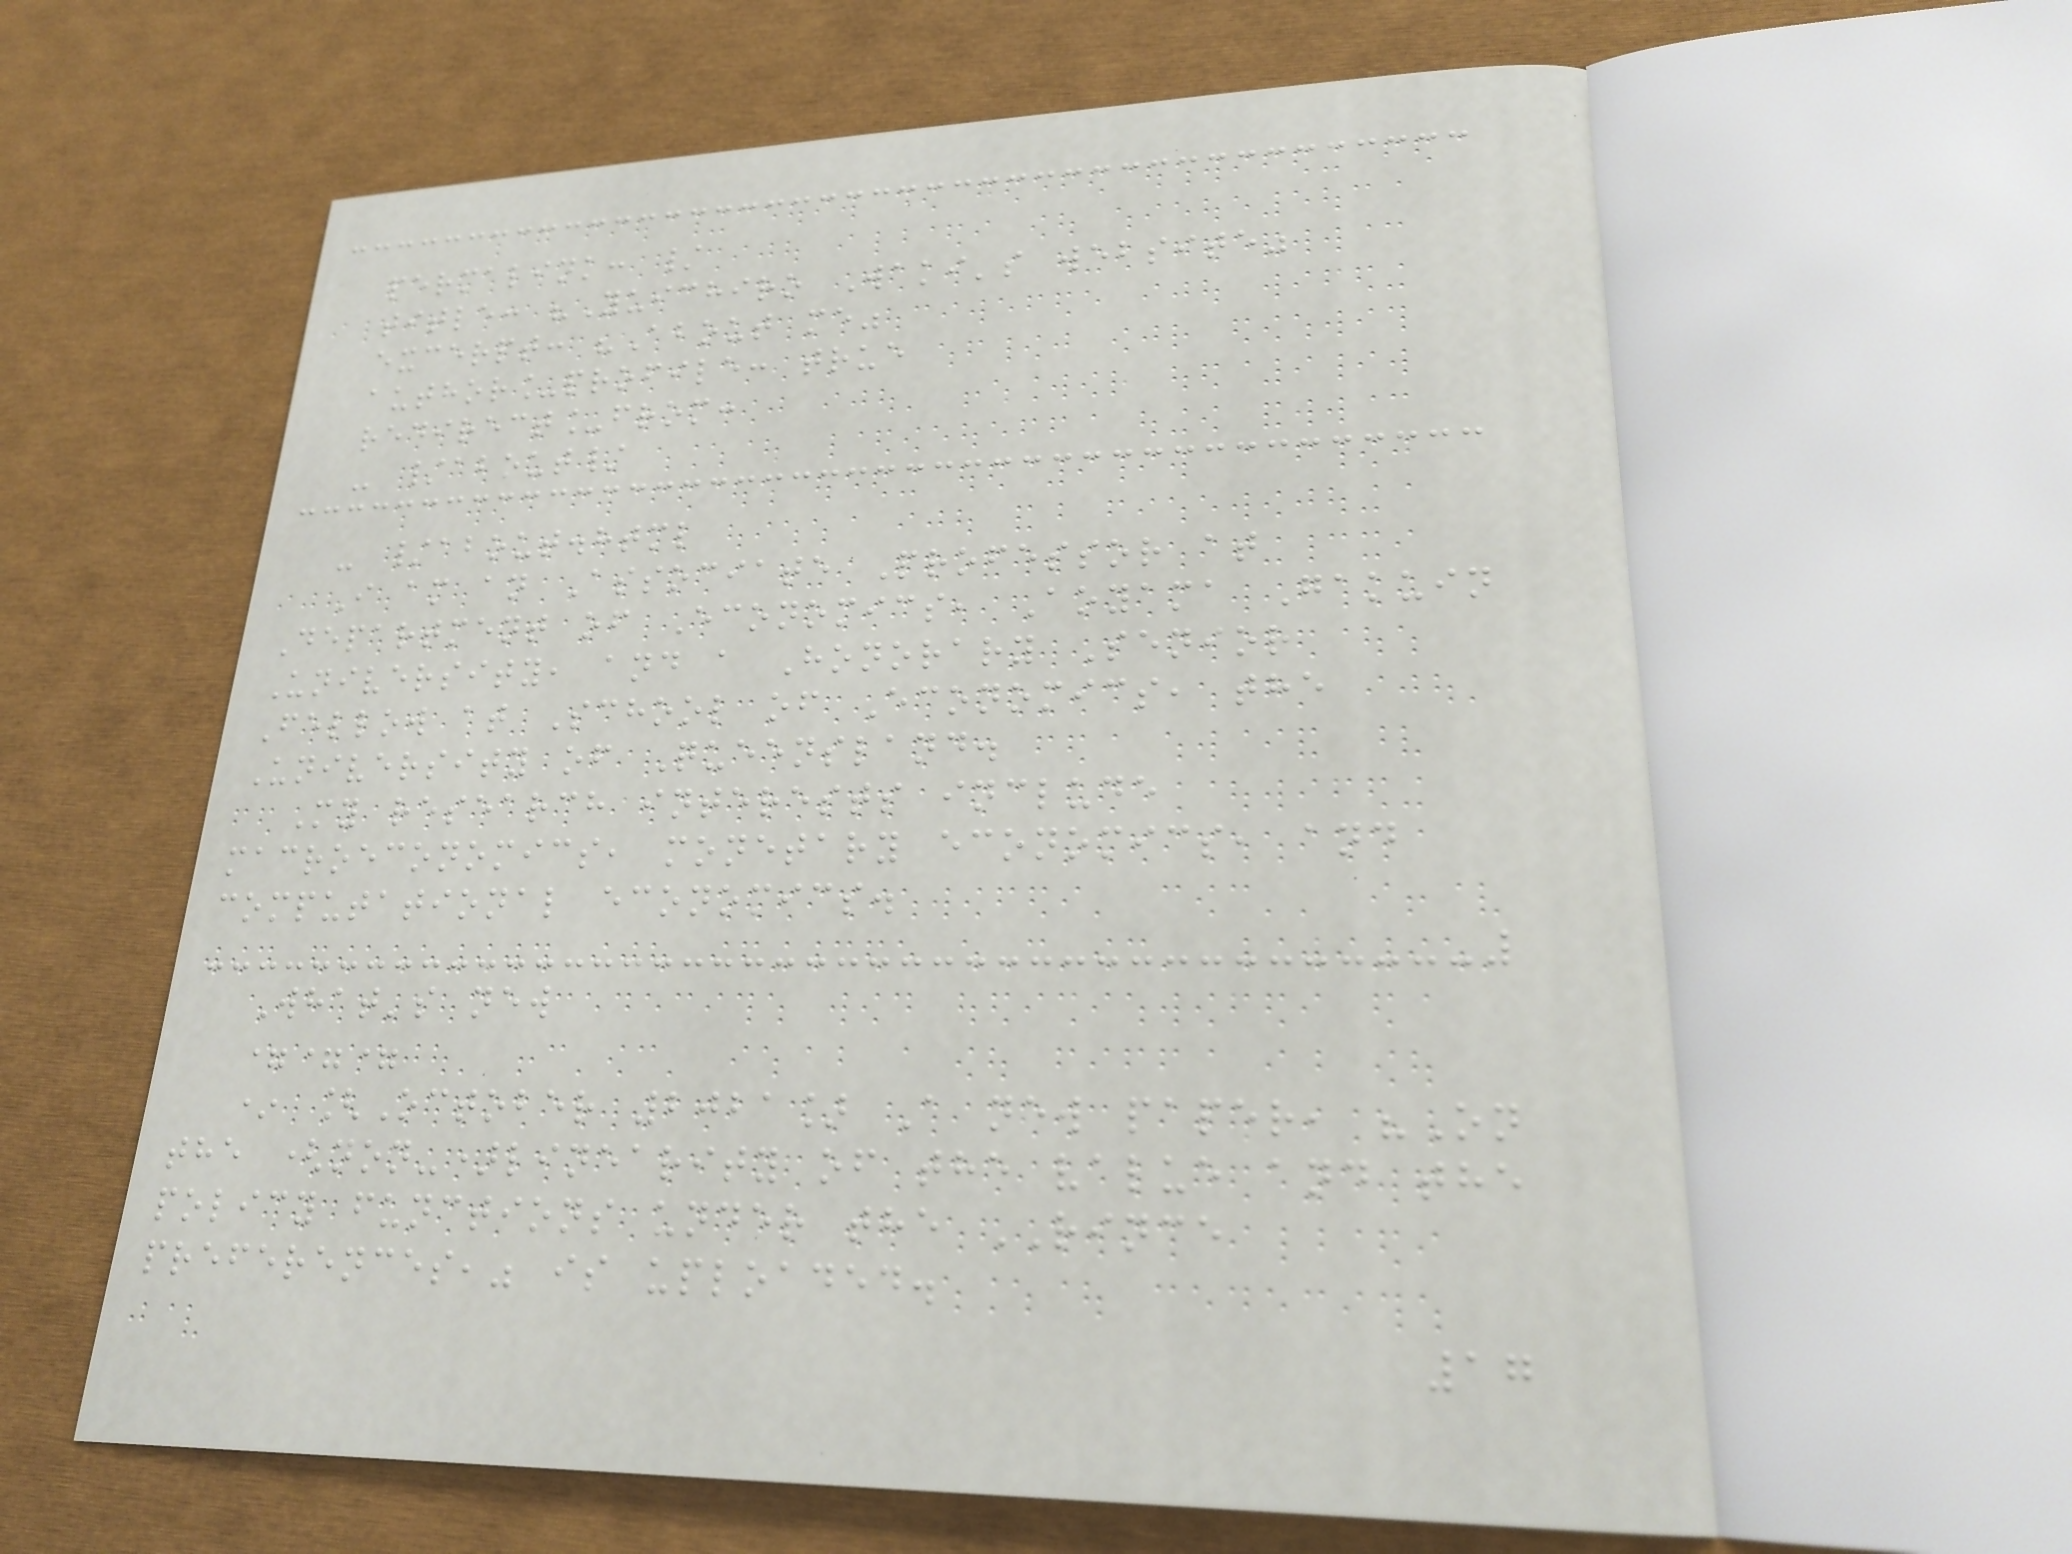permalink: /
title: "Yuichiro Waki's website"
excerpt: "About me"
author_profile: true
redirect_from:
- /about/
- /about.html
I am an Associate Professor at
Department of Economics, Aoyama Gakuin
University, and a Honorary Senior
Fellow at School of Economics, the
University of Queensland.
My research interests include
macroeconomics, monetary economics, and
computational economics.
What's new
===
* [October 2021] A new paper, "On
the (non-)linearity of the value and the
policy functions under the RINCE
preferences," is uploaded.
17
